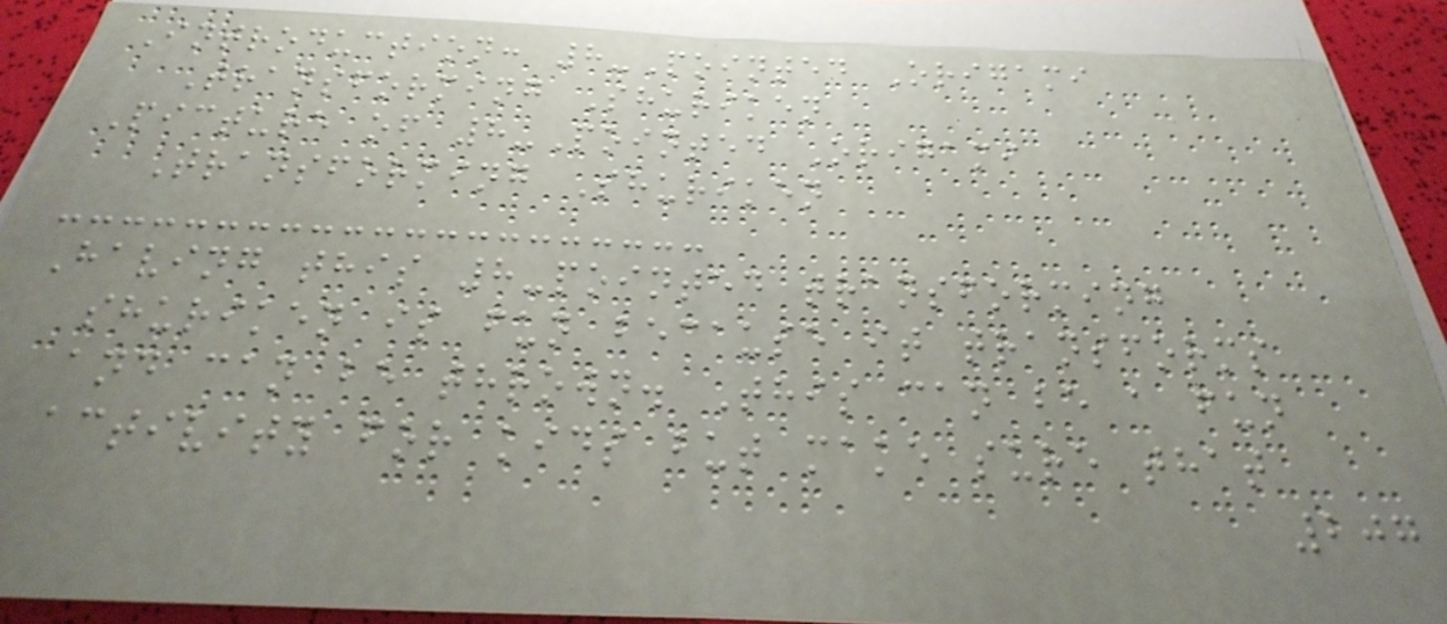Introduction: 8-Pointed Origami
Transforming Shuriken
Picture of 8-Pointed Origami
Transforming Shuriken
Having this 8-pointed transforming
shuriken is fun because it transforms
and can be thrown. This can be a fun
activity for kids but make sure that
207
